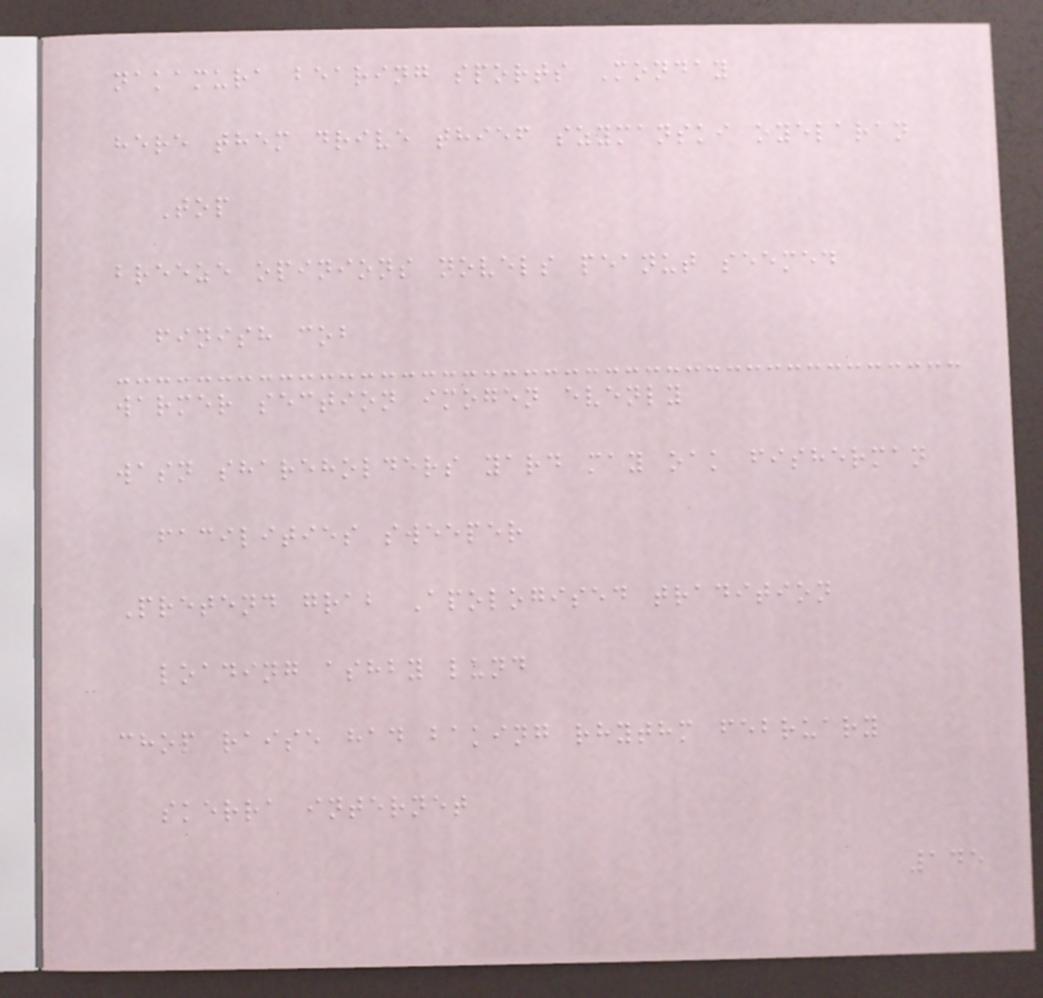nakamura bearing sports Monday
here them drive thief szymanski oyelaran
Top
breeze opinions novels peanut seemed
finish cob
warmer section imogen evenly
wasn shareholders yard may oak fisherman
facilities sweeper
Pretend grab Apologised tradition
loading ashby lund
chop raise had baking rhythm february
skerra internet
145
